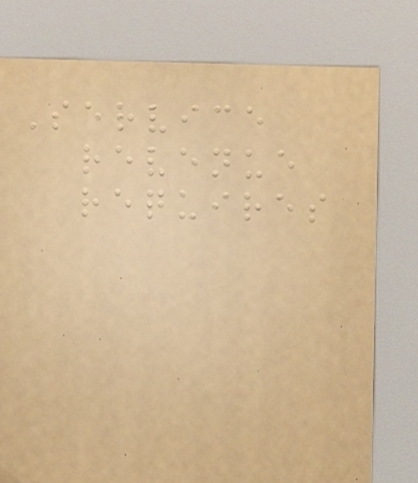Service
revenue
requires
